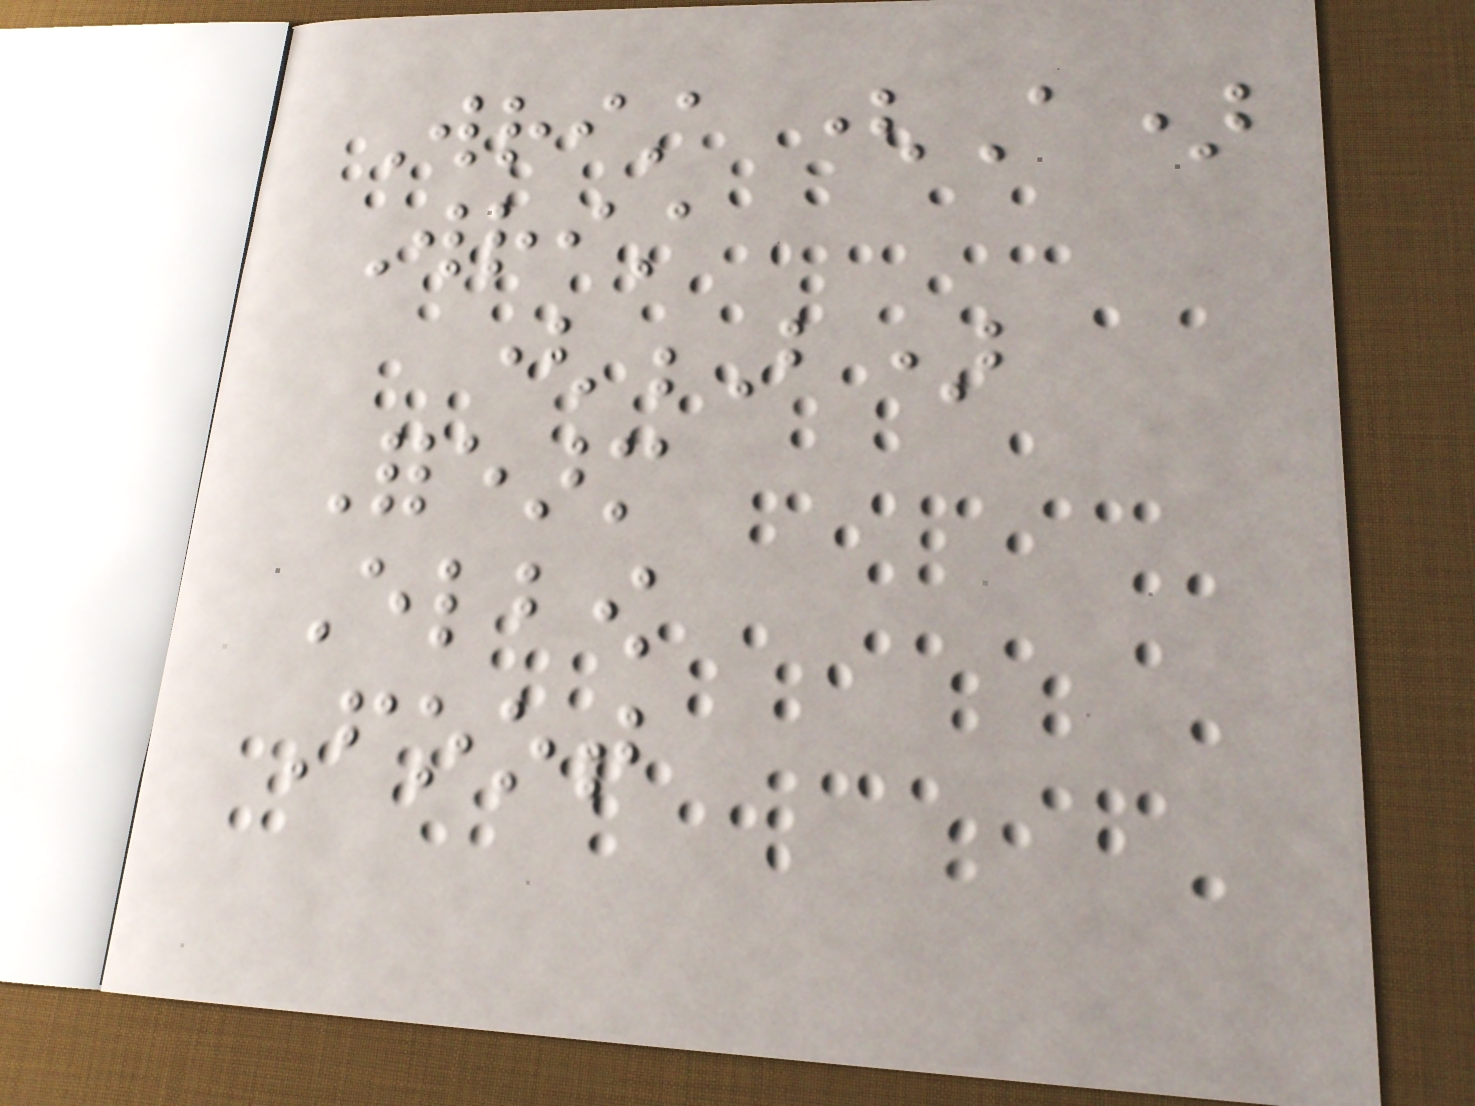Wrist (A)
Wrist
(B)
Forearm
Elbow
Foot
